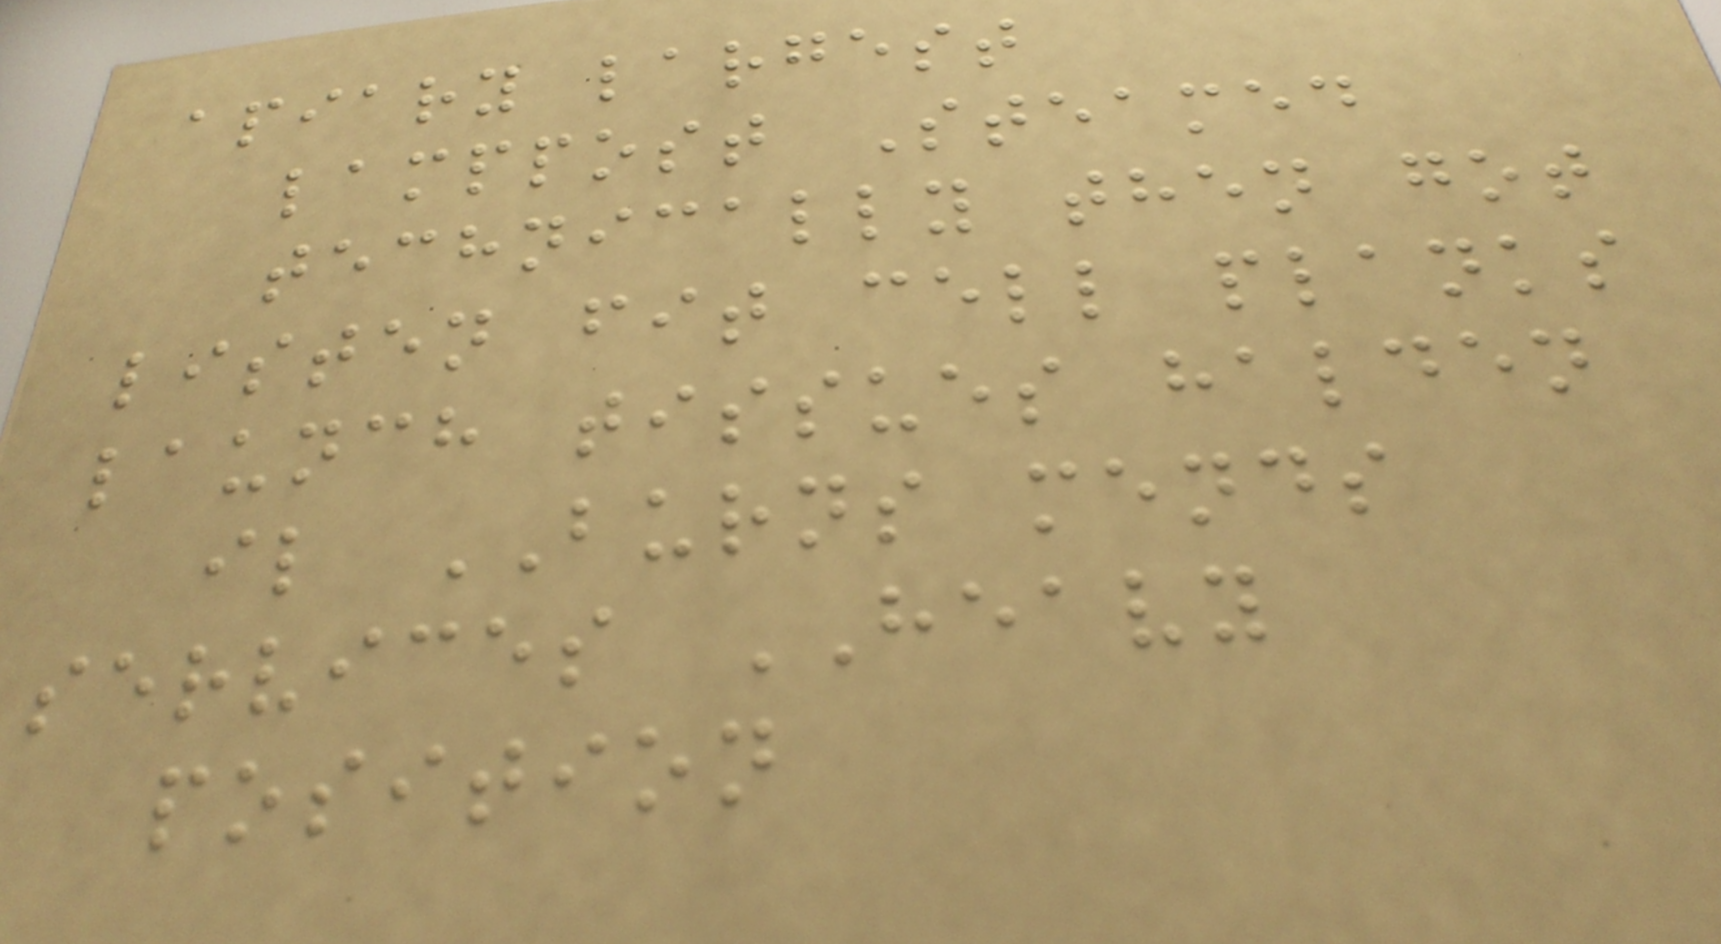apiary largest
lamppost Steamed
technically then got
listen fit cell planks
launch tissues halden
il BURNS mends
services HEAVY
position
